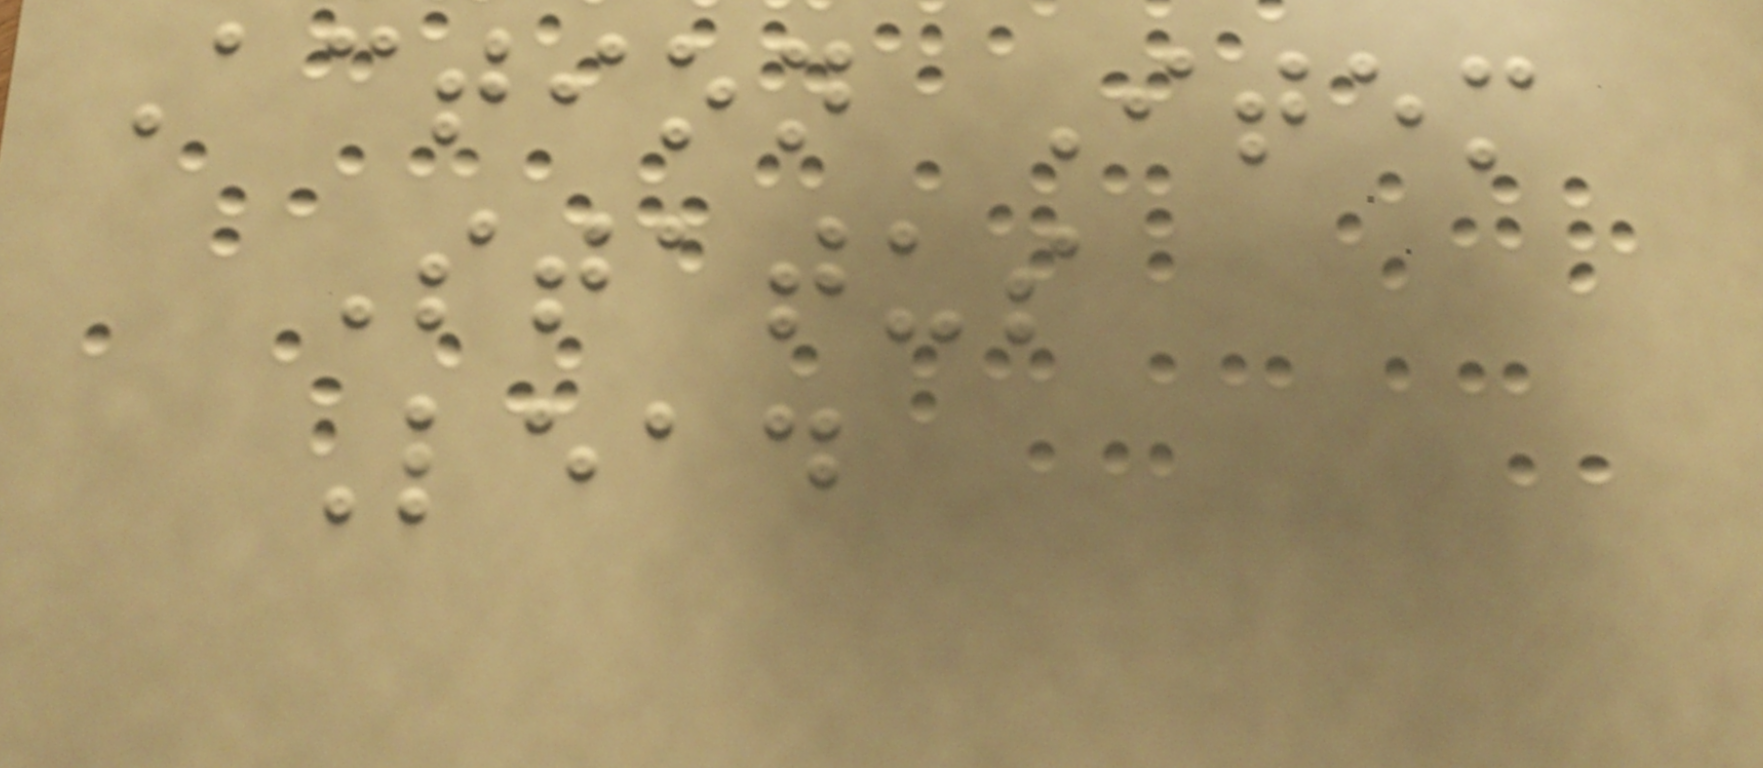Action Item
Status
Lead
